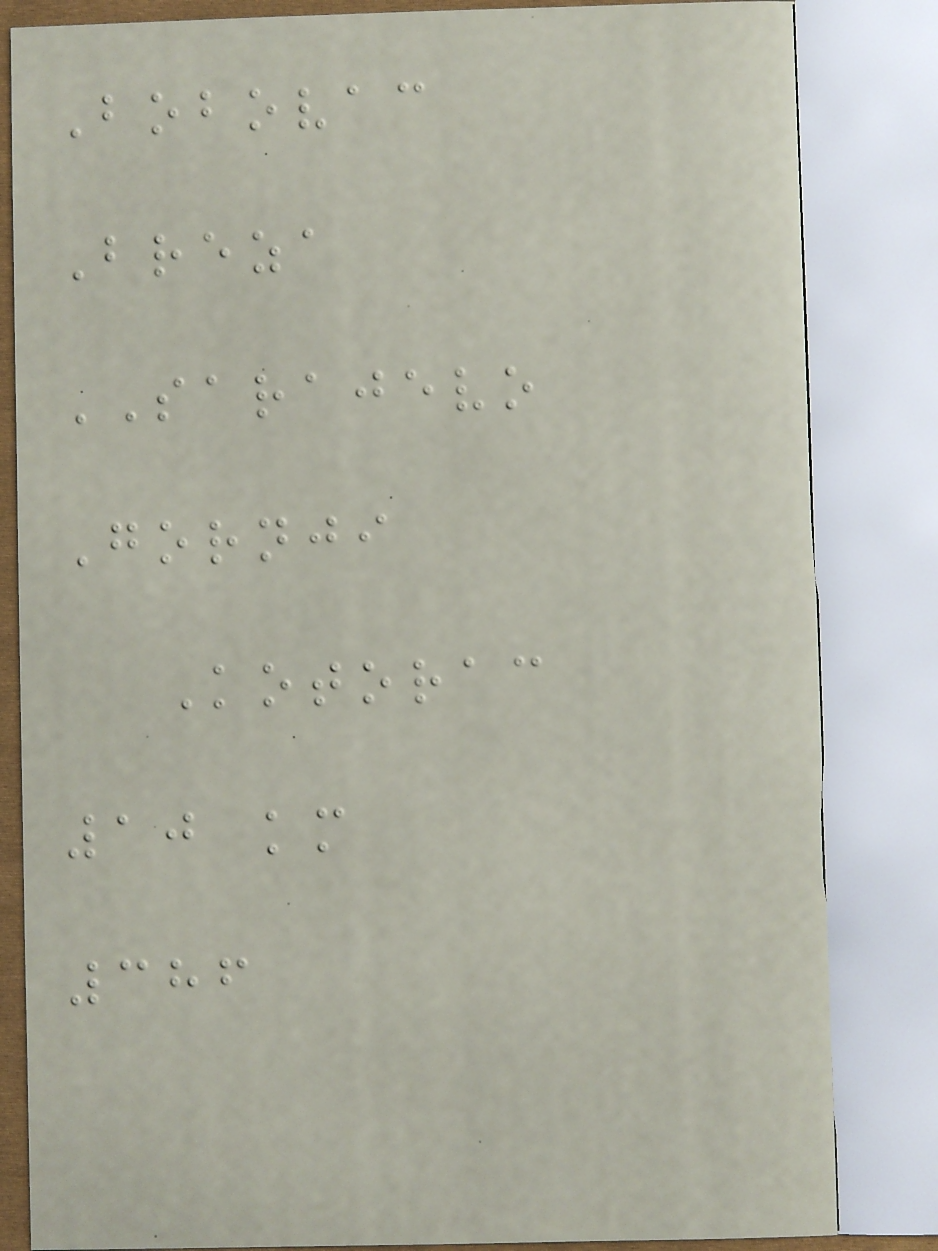Bobovac
Breza
SARAJEVO
Gornji
Kotorac
10 km
386
